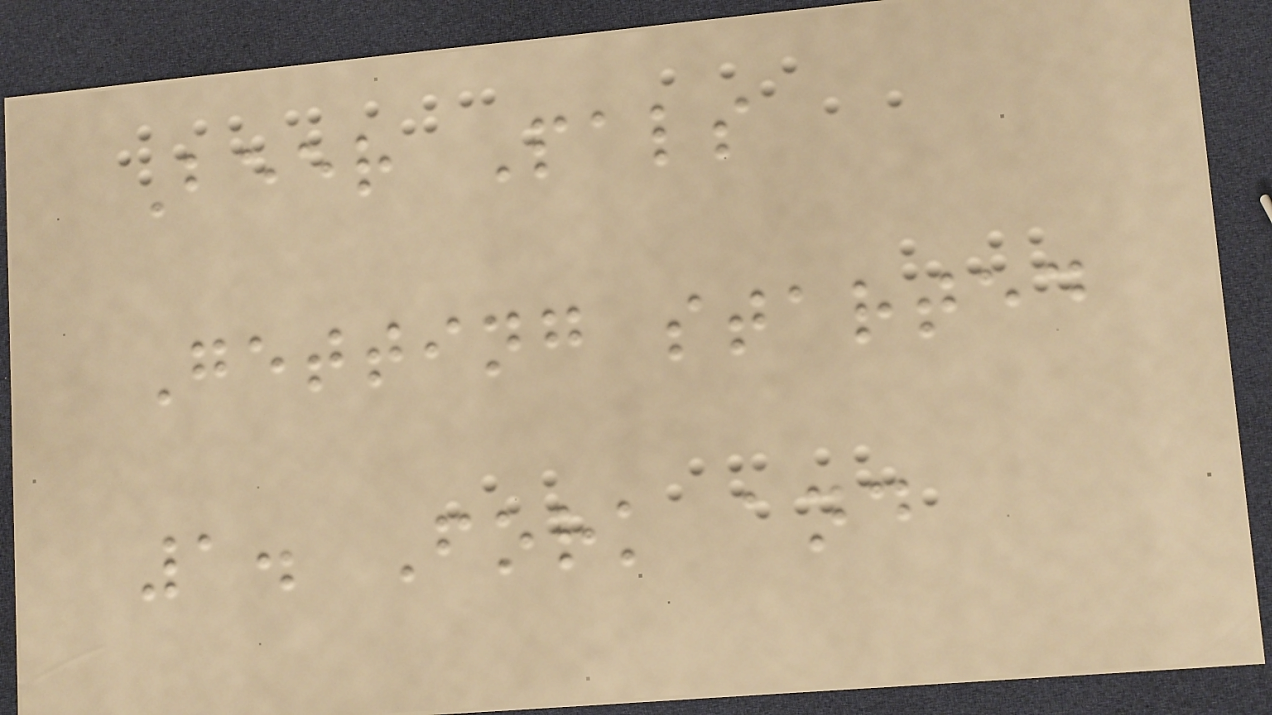Beer Pals
Getting started
1. Fork and
